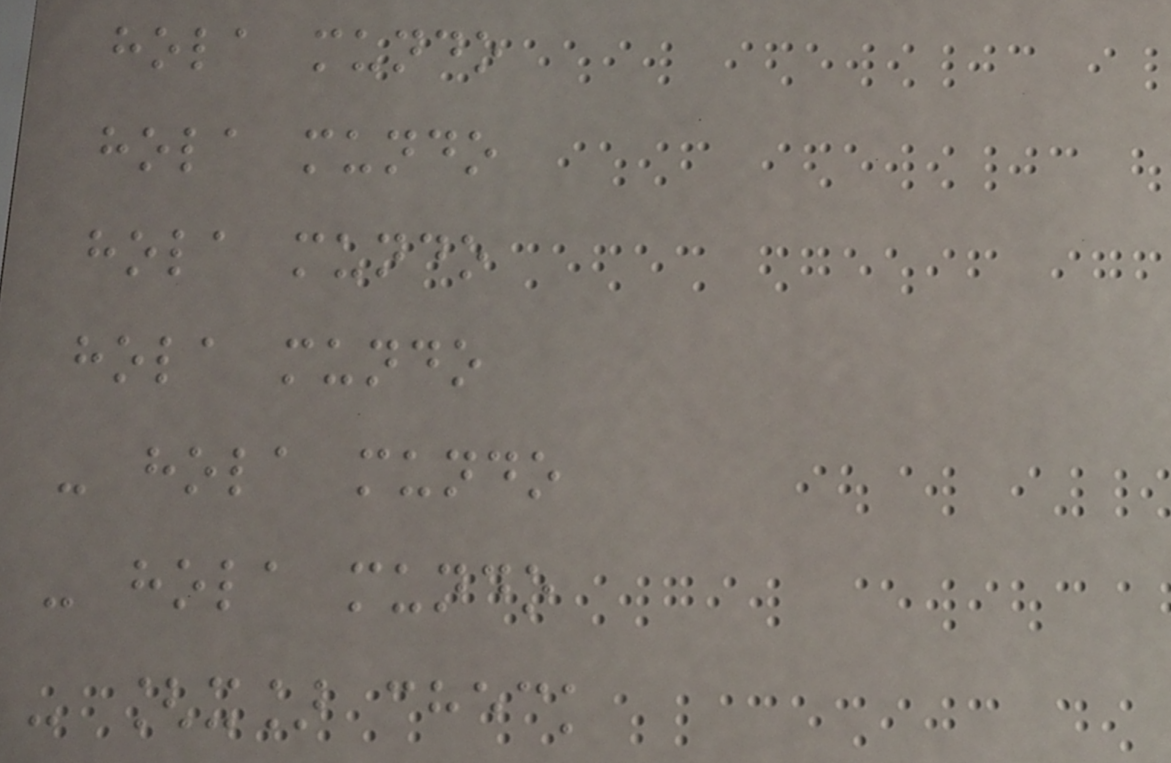hola mundo
hola mundo
hola mundo
hola mundo
- hola mundo
- hola mundo
- [x] check
